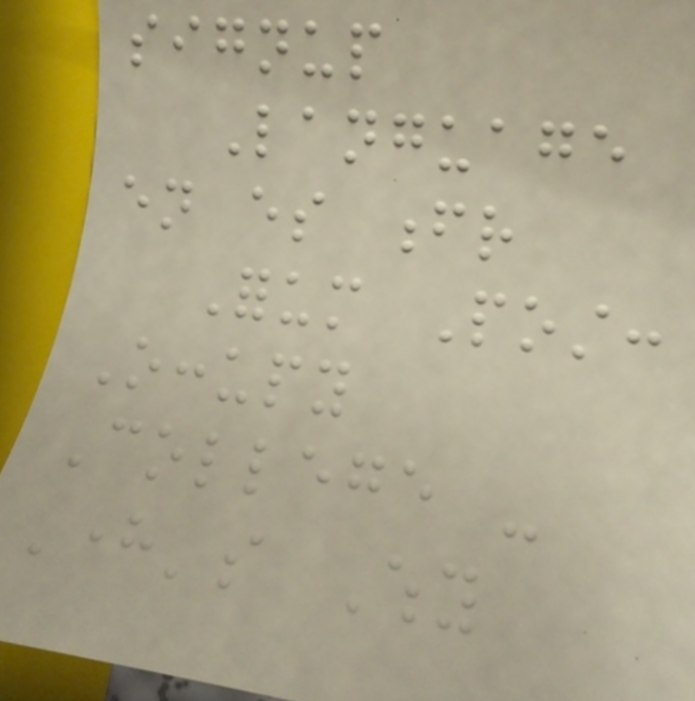signup
Language
en es fr
Forum Post:
Occupy
College -
Here's Why
